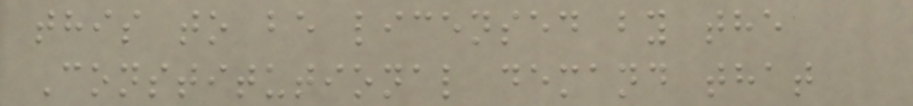this to be licensed by the
Constitutional demand that
